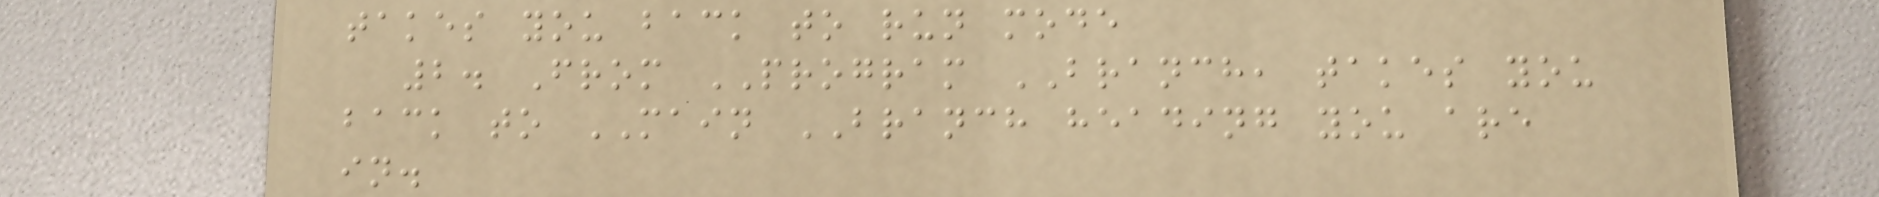takes you back to run mode
2. From PROGRAM BRANCH, takes you
back to MAIN BRANCH heading you are
in.
